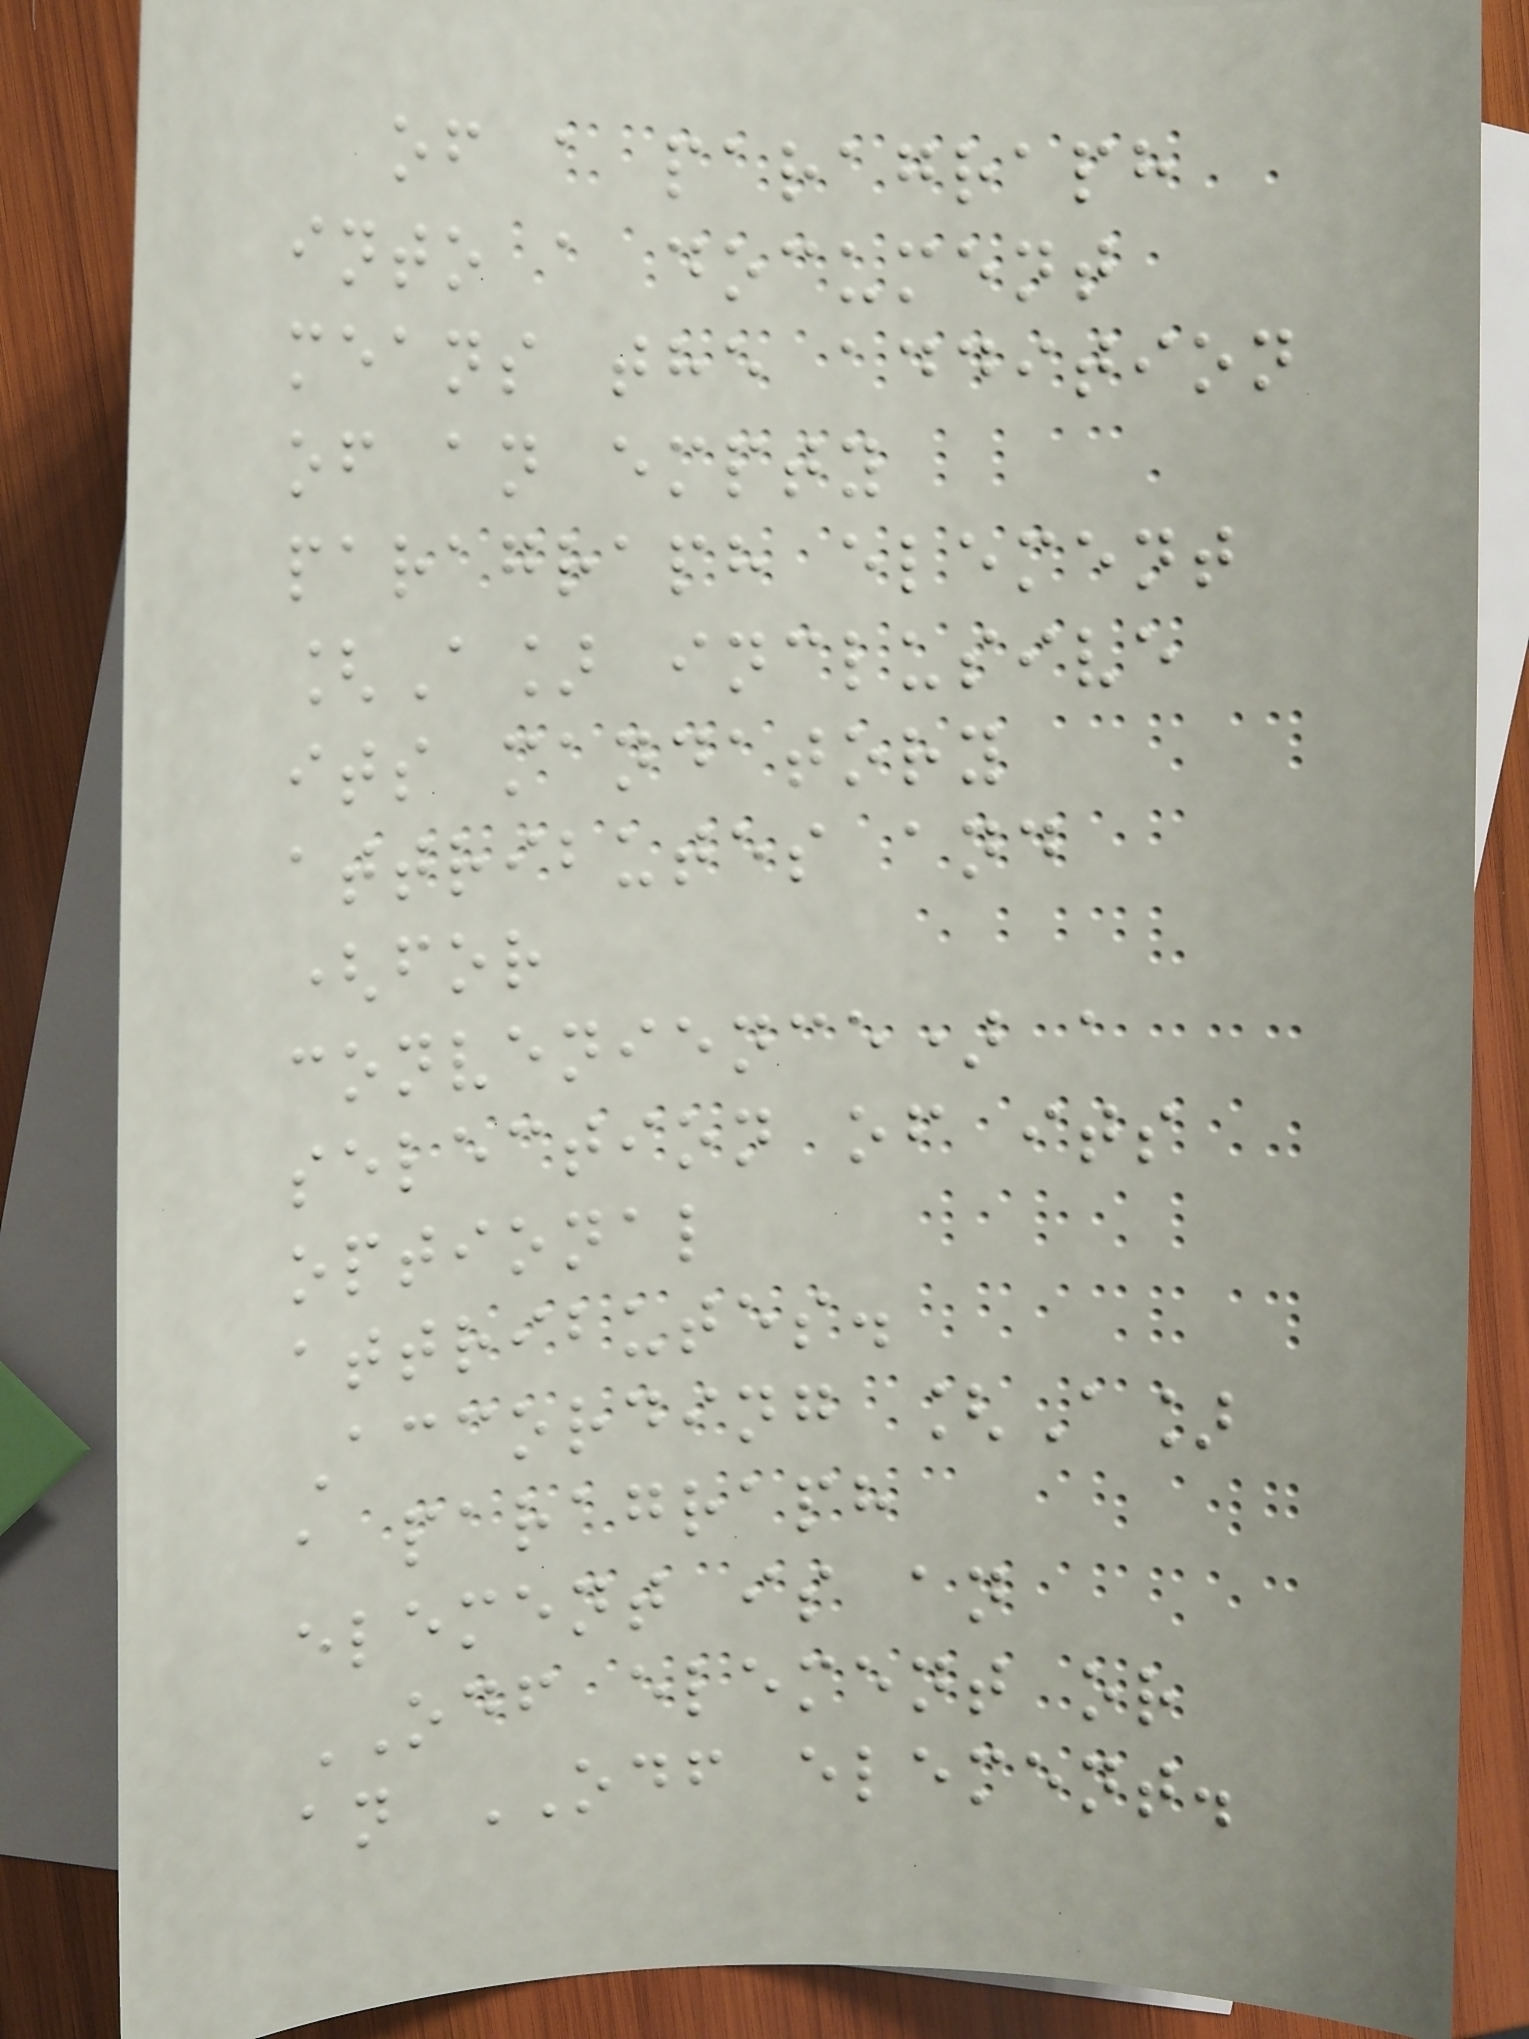of a paragraph
into a document
means the addition
of an empty
paragraph element
[A] inclusive
its mandatory
attributes and
(for
convenience) a
selection of its
optional
attributes.
According [A]
a paragraph
element is an
ODF element or
an ODF element.
